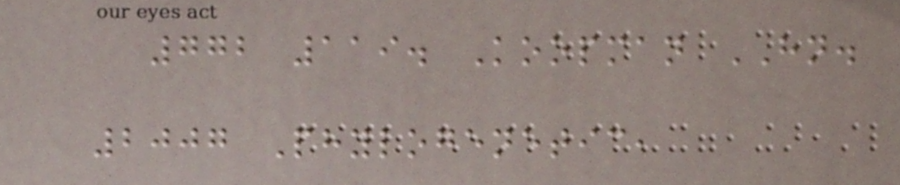772 119. Koopman HN.
2007 Phylogenetic,
